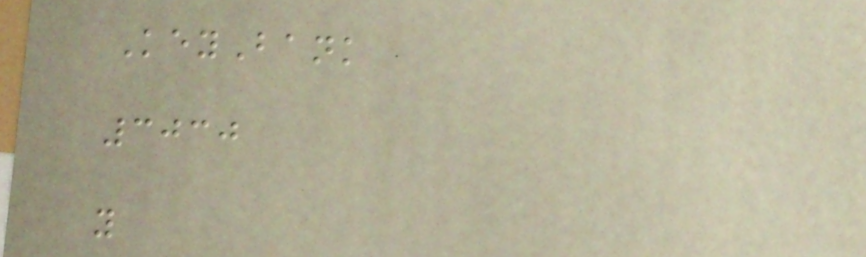KeyBank
3030
y
